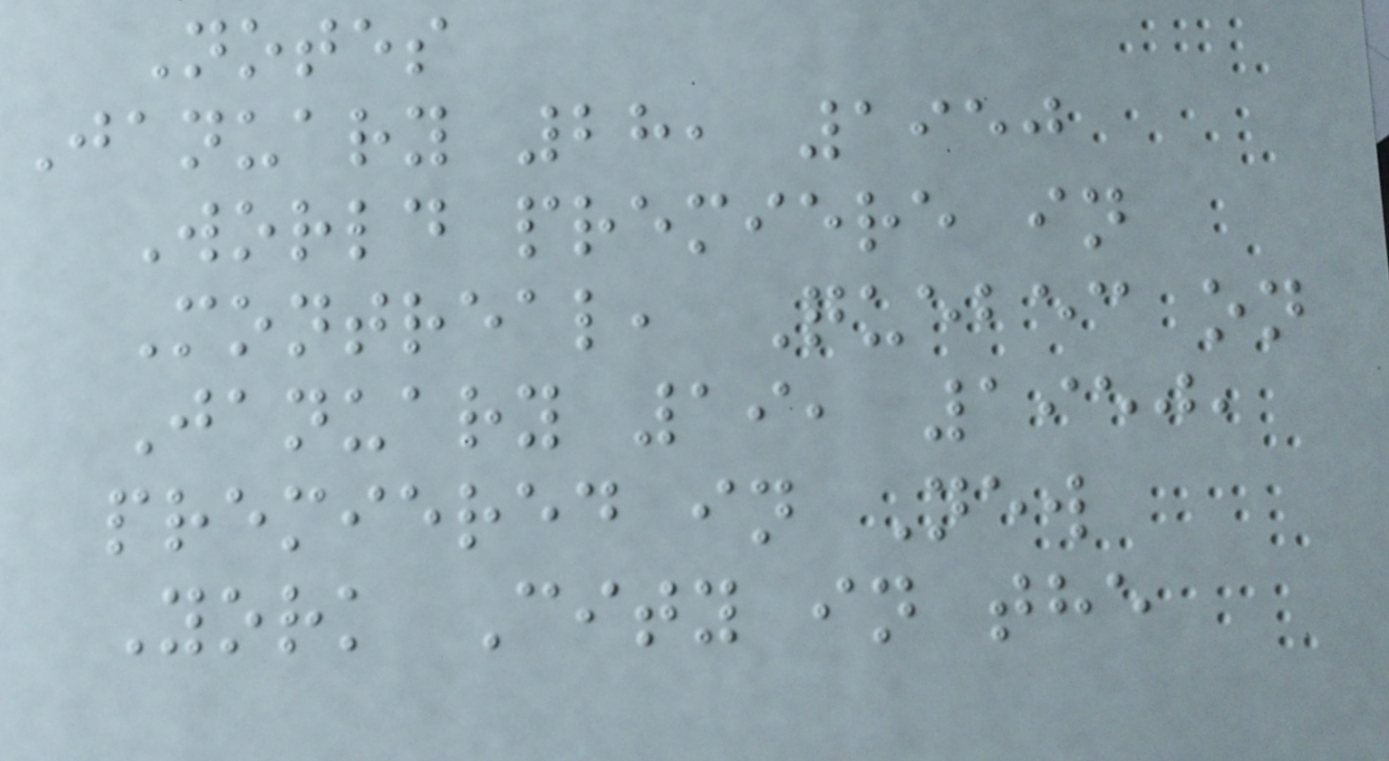Notes
January 28, 1950
World premiere in
Montreal, Quebec on
January 19, 1950,
premiered in New
York City in the
